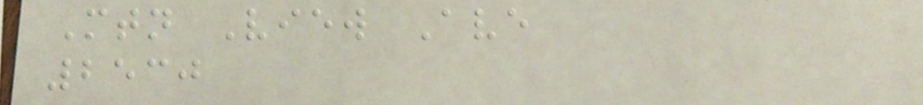Mtn View Ave
2530
